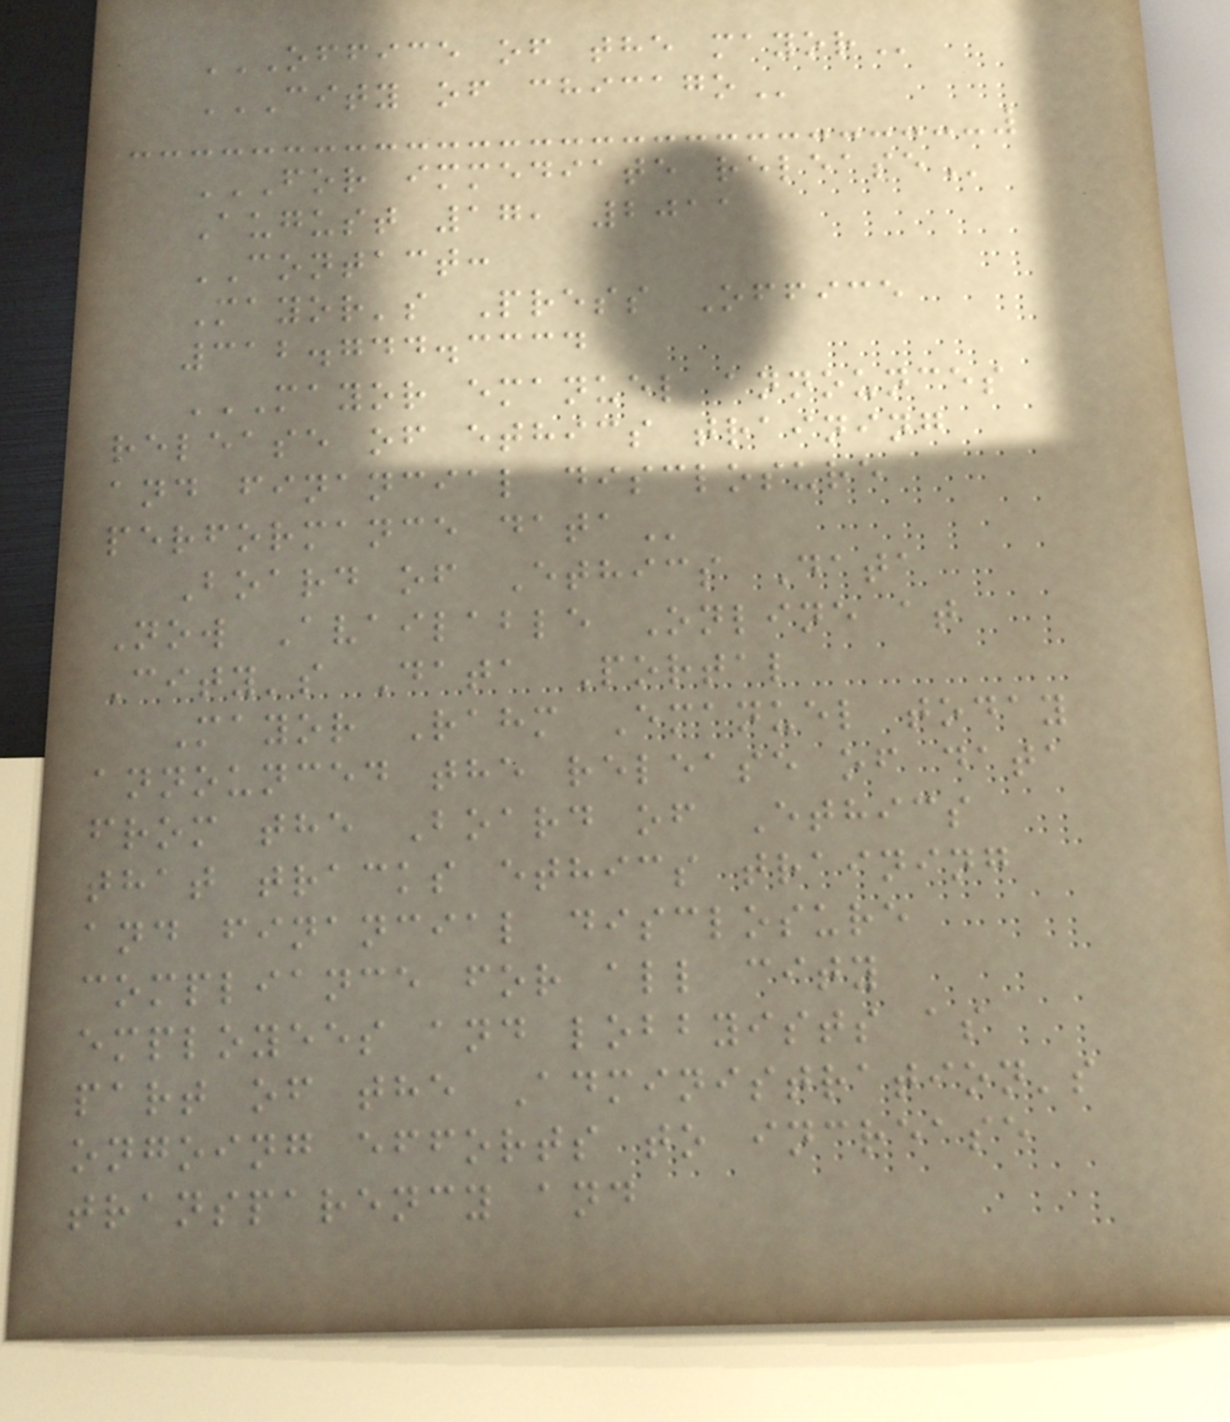OFFICE OF THE MAYOR
CITY OF CHICAGO
FOR IMMEDIATE RELEASE
August 17, 2011
CONTACT:
Mayor's Press Office
312.744.3334
MAYOR EMANUEL ANNOUNCES
RELEASE OF ETHICS TRAINING
AND FINANCIAL DISCLOSURE
PERFORMANCE DATA
Board of Ethics Data
Now Available Online at
City's Data Portal
Mayor Rahm Emanuel today
announced the release of data
from the Board of Ethics
that tracks ethics training
and financial disclosure
compliance for all city
employees and lobbyists as
part of the Administration's
ongoing efforts to increase
transparency and
